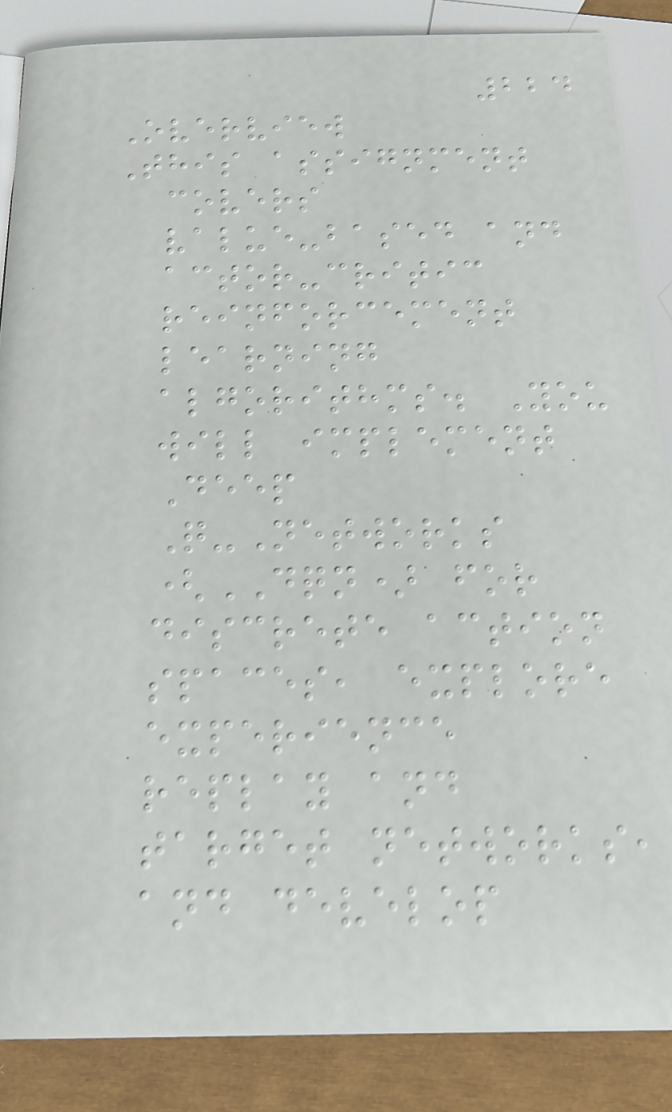224
Overview
This assignment
covers
value-based and
actor-critic
reinforcement
learning
algorithms. You
will implement
Deep
Q-Networks
(DQN) for
discrete action
spaces, explore
experience
replay and
target networks,
and develop
